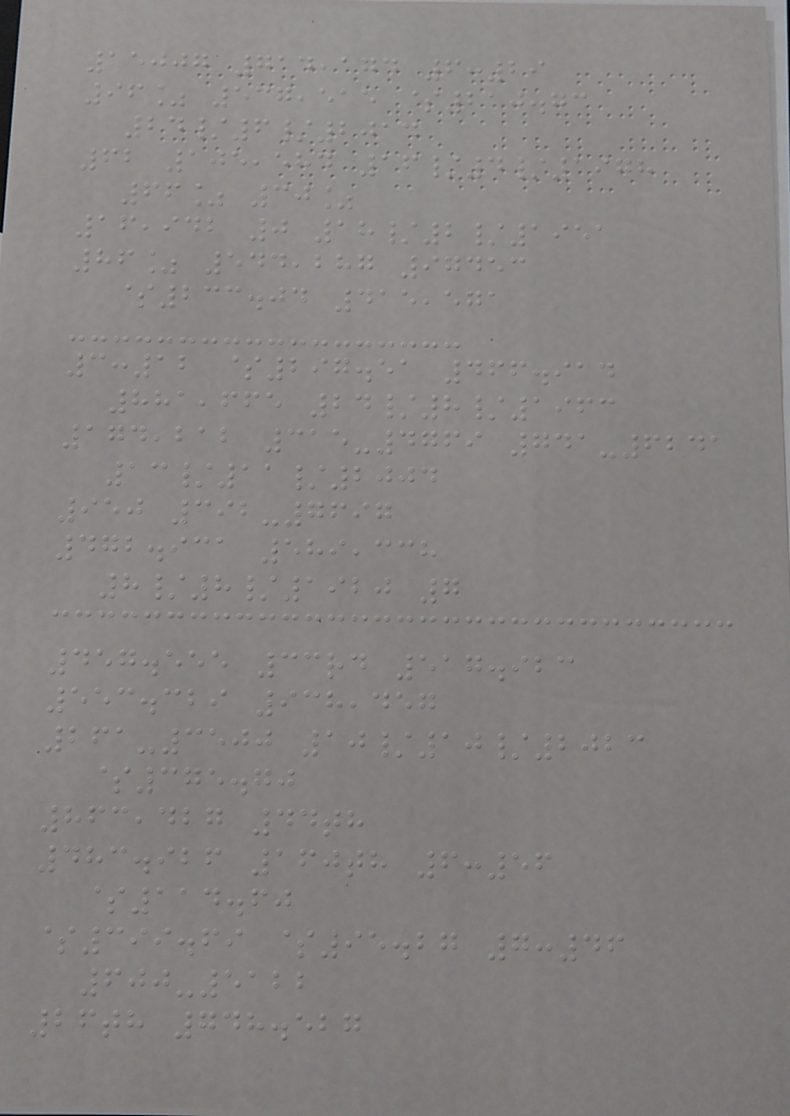15007 714,174 6:29
96% 537,515 $210.73
24/6/2014
62 105,584 16/4/1978
66% 30%
16,942 0 18/2/1951
86% 544,287 97453
$233.04 415,571
3:12 $297.51 466.914
881,665 24/8/1963
174,212 315-4769 741-6241
13/11/2004
950 392-7697
472.931 589,338
8/8/1920 7
457.555 33rd 517.923
553.329 938,457
261-3500 10/10/2023
$375.70
863,427 44th
483.926 160th 6:56
$114.60
$399.69 $95.27 7:46
600-5122
26th 748.527
